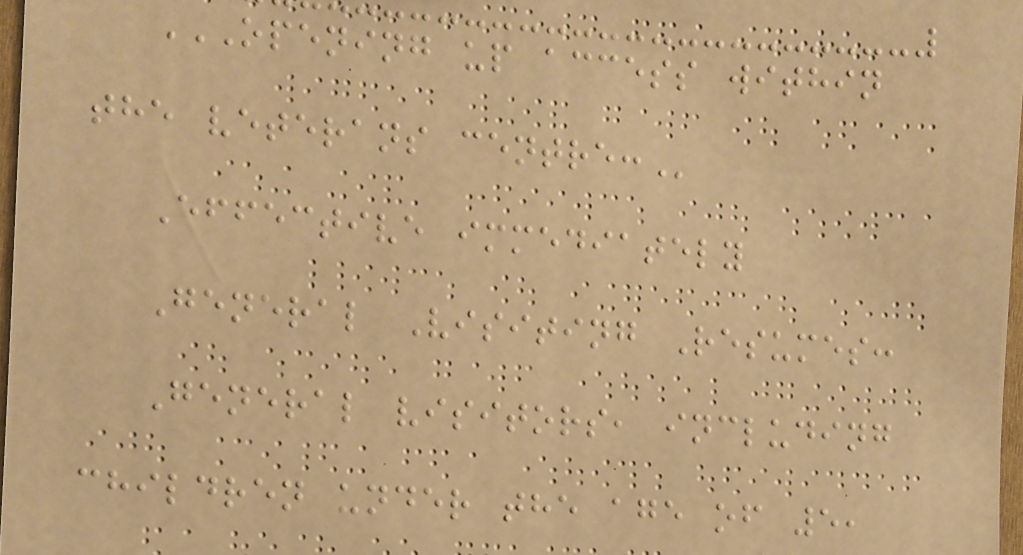OPENING UP ACCESS WITHIN
THE VETERANS CENTRE:
Effective immediately
General Visiting Resumes:
General visitors, including
children under the age of 5,
